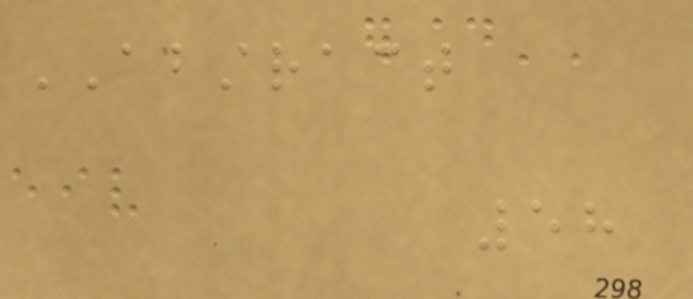ABSTRACT
58
